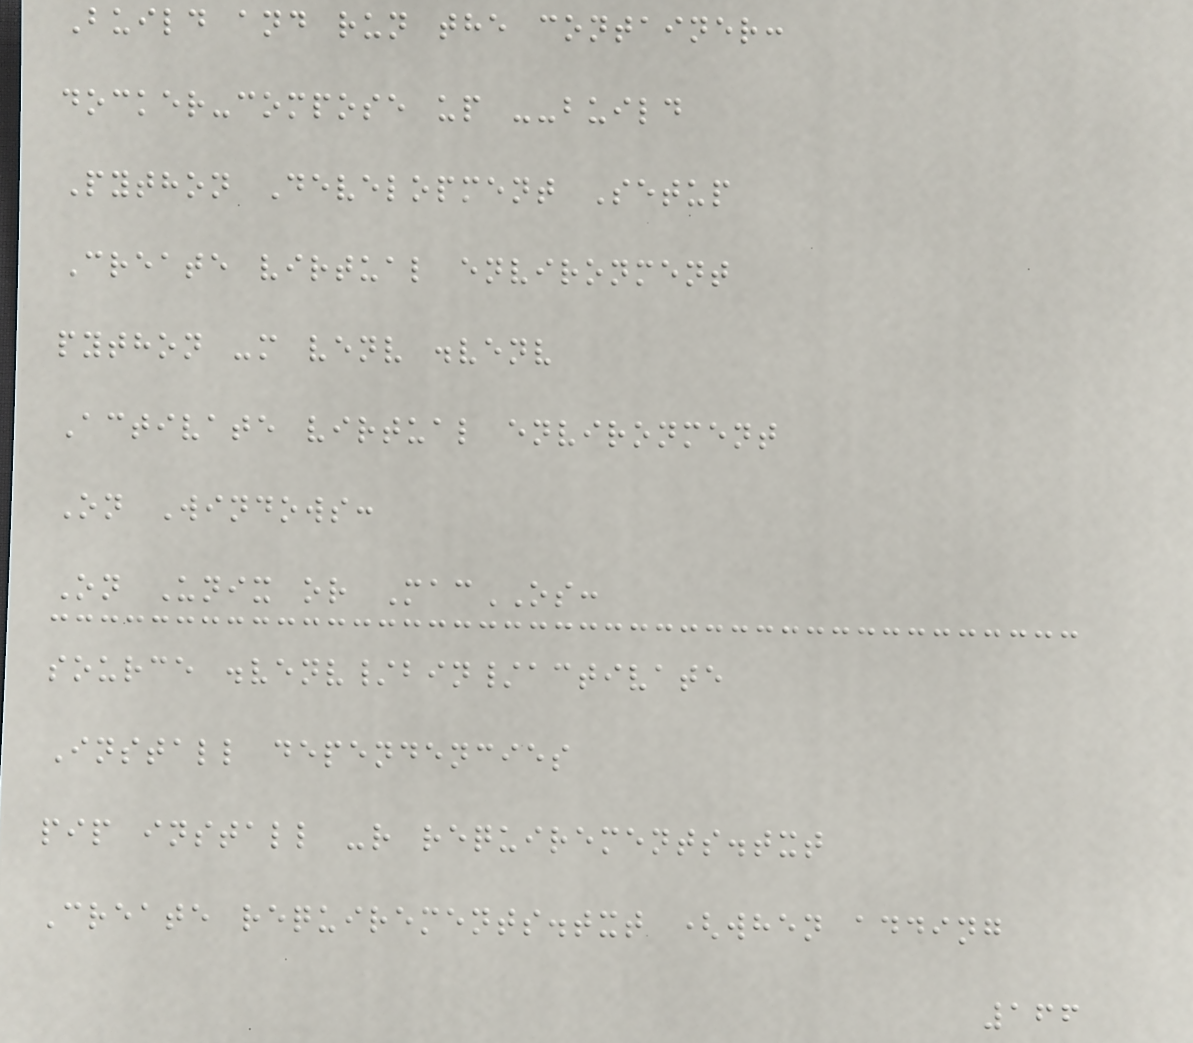Build and run the container:
docker-compose up --build
Python Development Setup
Create virtual environment
python -m venv .venv
Activate virtual environment
On Windows:
On Unix or MacOS:
source .venv/bin/activate
Install dependencies
pip install -r requirements.txt
Create requirements.txt (when adding
166
